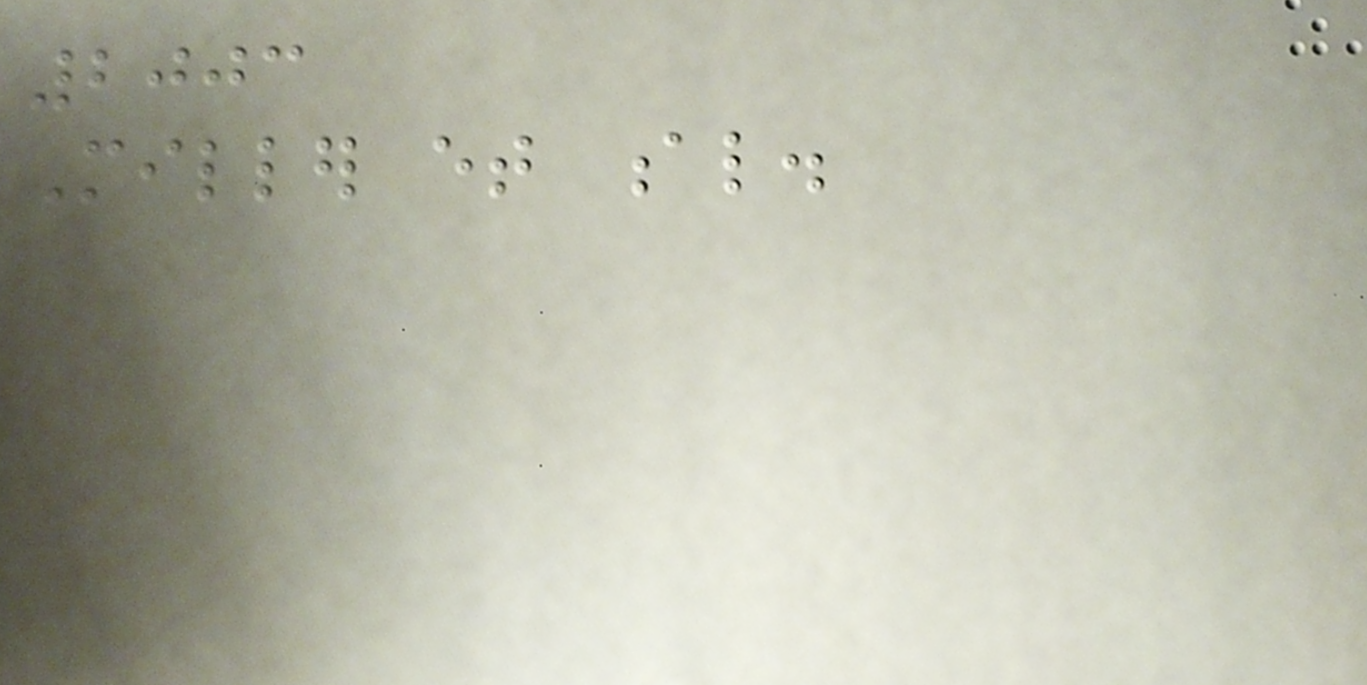2003
Miller et al.
